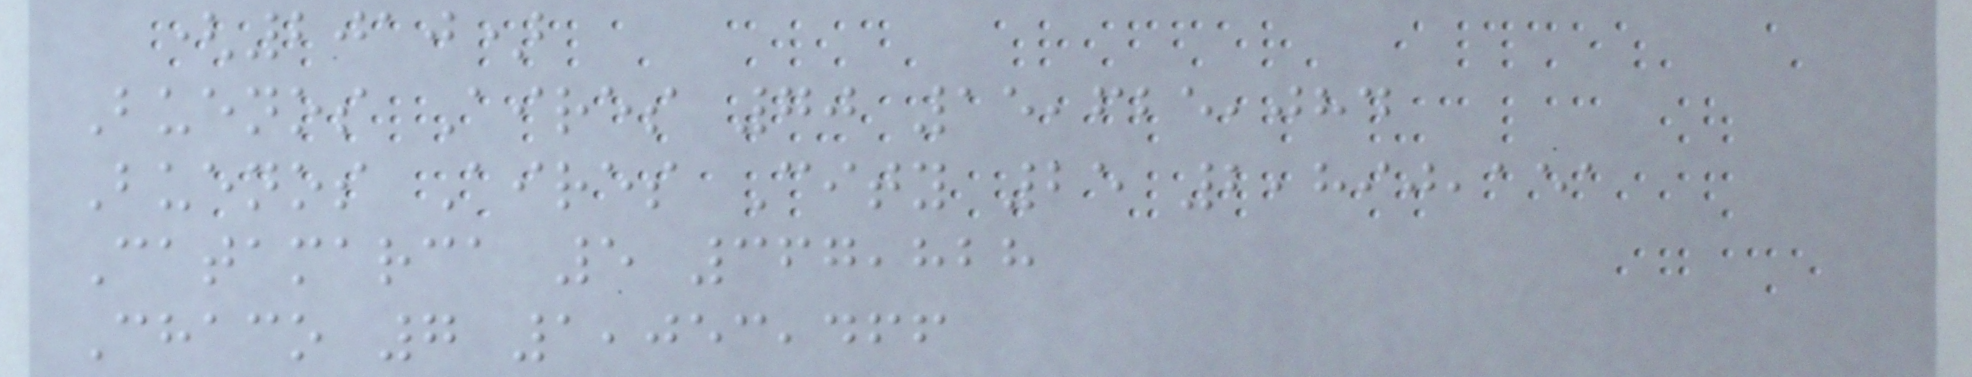(2010)
Buenos Aires 70 15,625,084
Buenos Aires City 25 2,890,151
Catamarca 5 367,828
Chaco 7 1,053,466
